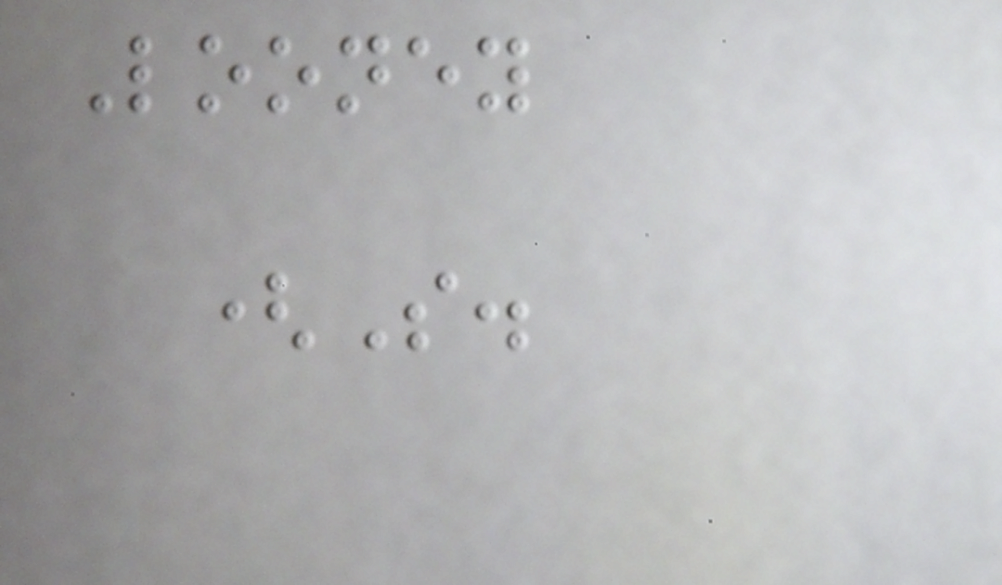Looney
(S.
